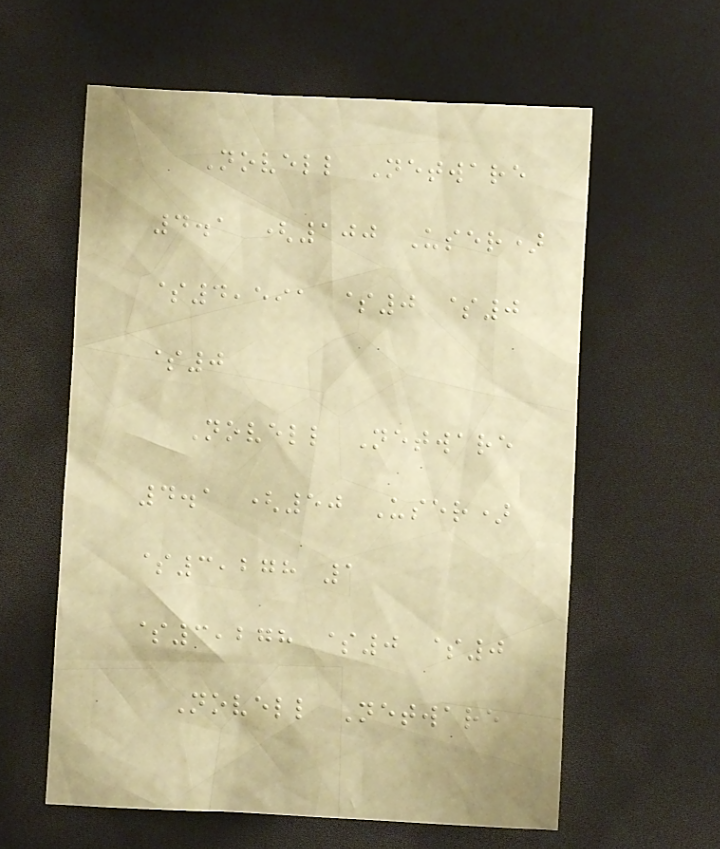Novell Netware
4.1 (100 User)
$4,591 $0 $0
$0
Novell Netware
4.1 (50 User)
$3,278 1
$3,278 $0 $0
Novell Netware
